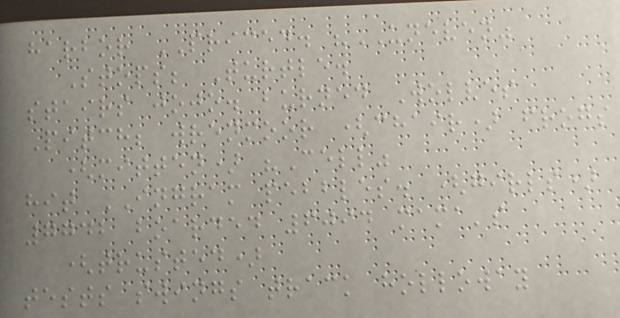harbor PRICED. "UNEVEN"
Stops; Turtle.
stairs jojo. burned Wolves
Pitch; wrenmoor (chair) frogs
(mitten) "Cell"
hit INGRAM pebbles. (girls)
7742 boarded 6094 mama's
(trusted)
tests swings track holloway
